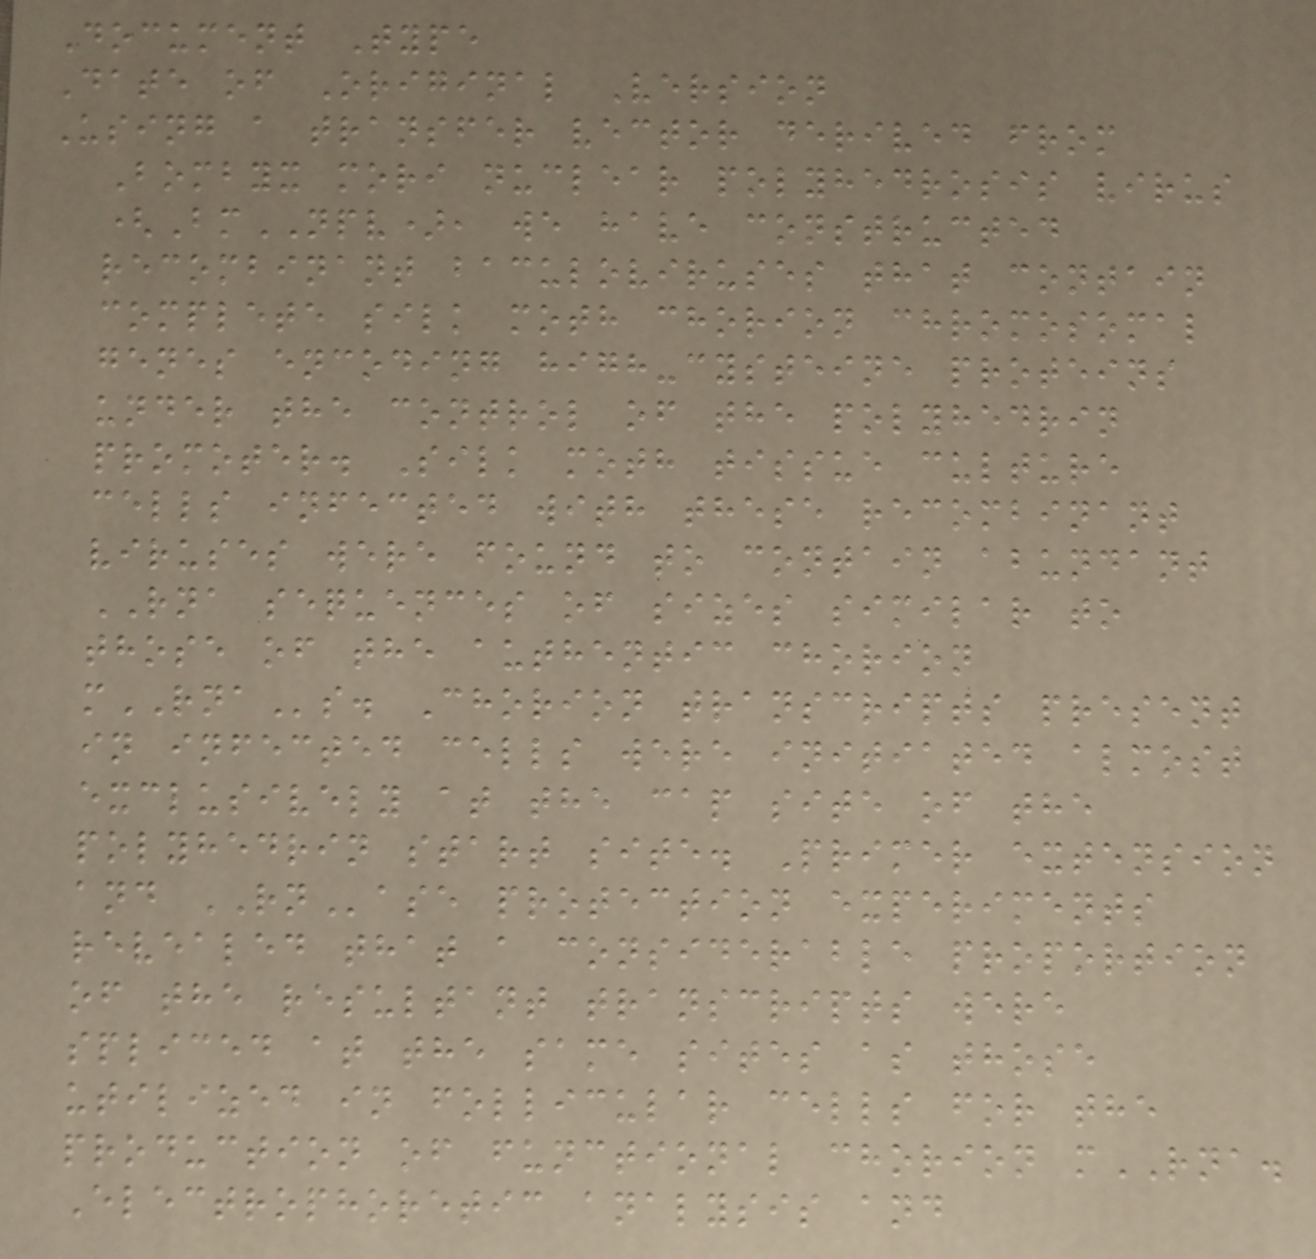Document Type
Date of Original Version
Using a transfer vector derived from
Bombyx mori nuclear polyhedrosis virus
(BmNPV), we have constructed
recombinant baculoviruses that contain
complete silk moth chorion chromosomal
genes encoding high-cysteine proteins
under the control of the polyhedrin
promoter. Silk moth tissue culture
cells infected with these recombinant
viruses were found to contain abundant
RNA sequences of sizes similar to
those of the authentic chorion
mRNAs. Chorion transcripts present
in infected cells were initiated almost
exclusively at the cap site of the
polyhedrin start site. Primer extension
and RNase protection experiments
revealed that a considerable proportion
of the resultant transcripts were
spliced at the same sites as those
utilized in follicular cells for the
production of functional chorion mRNA.
Electrophoretic analysis and
